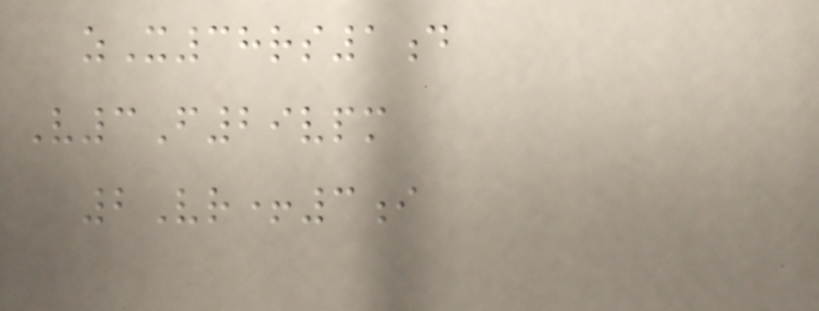zX38rs1d
V3F29vpm
2Vr+3i
